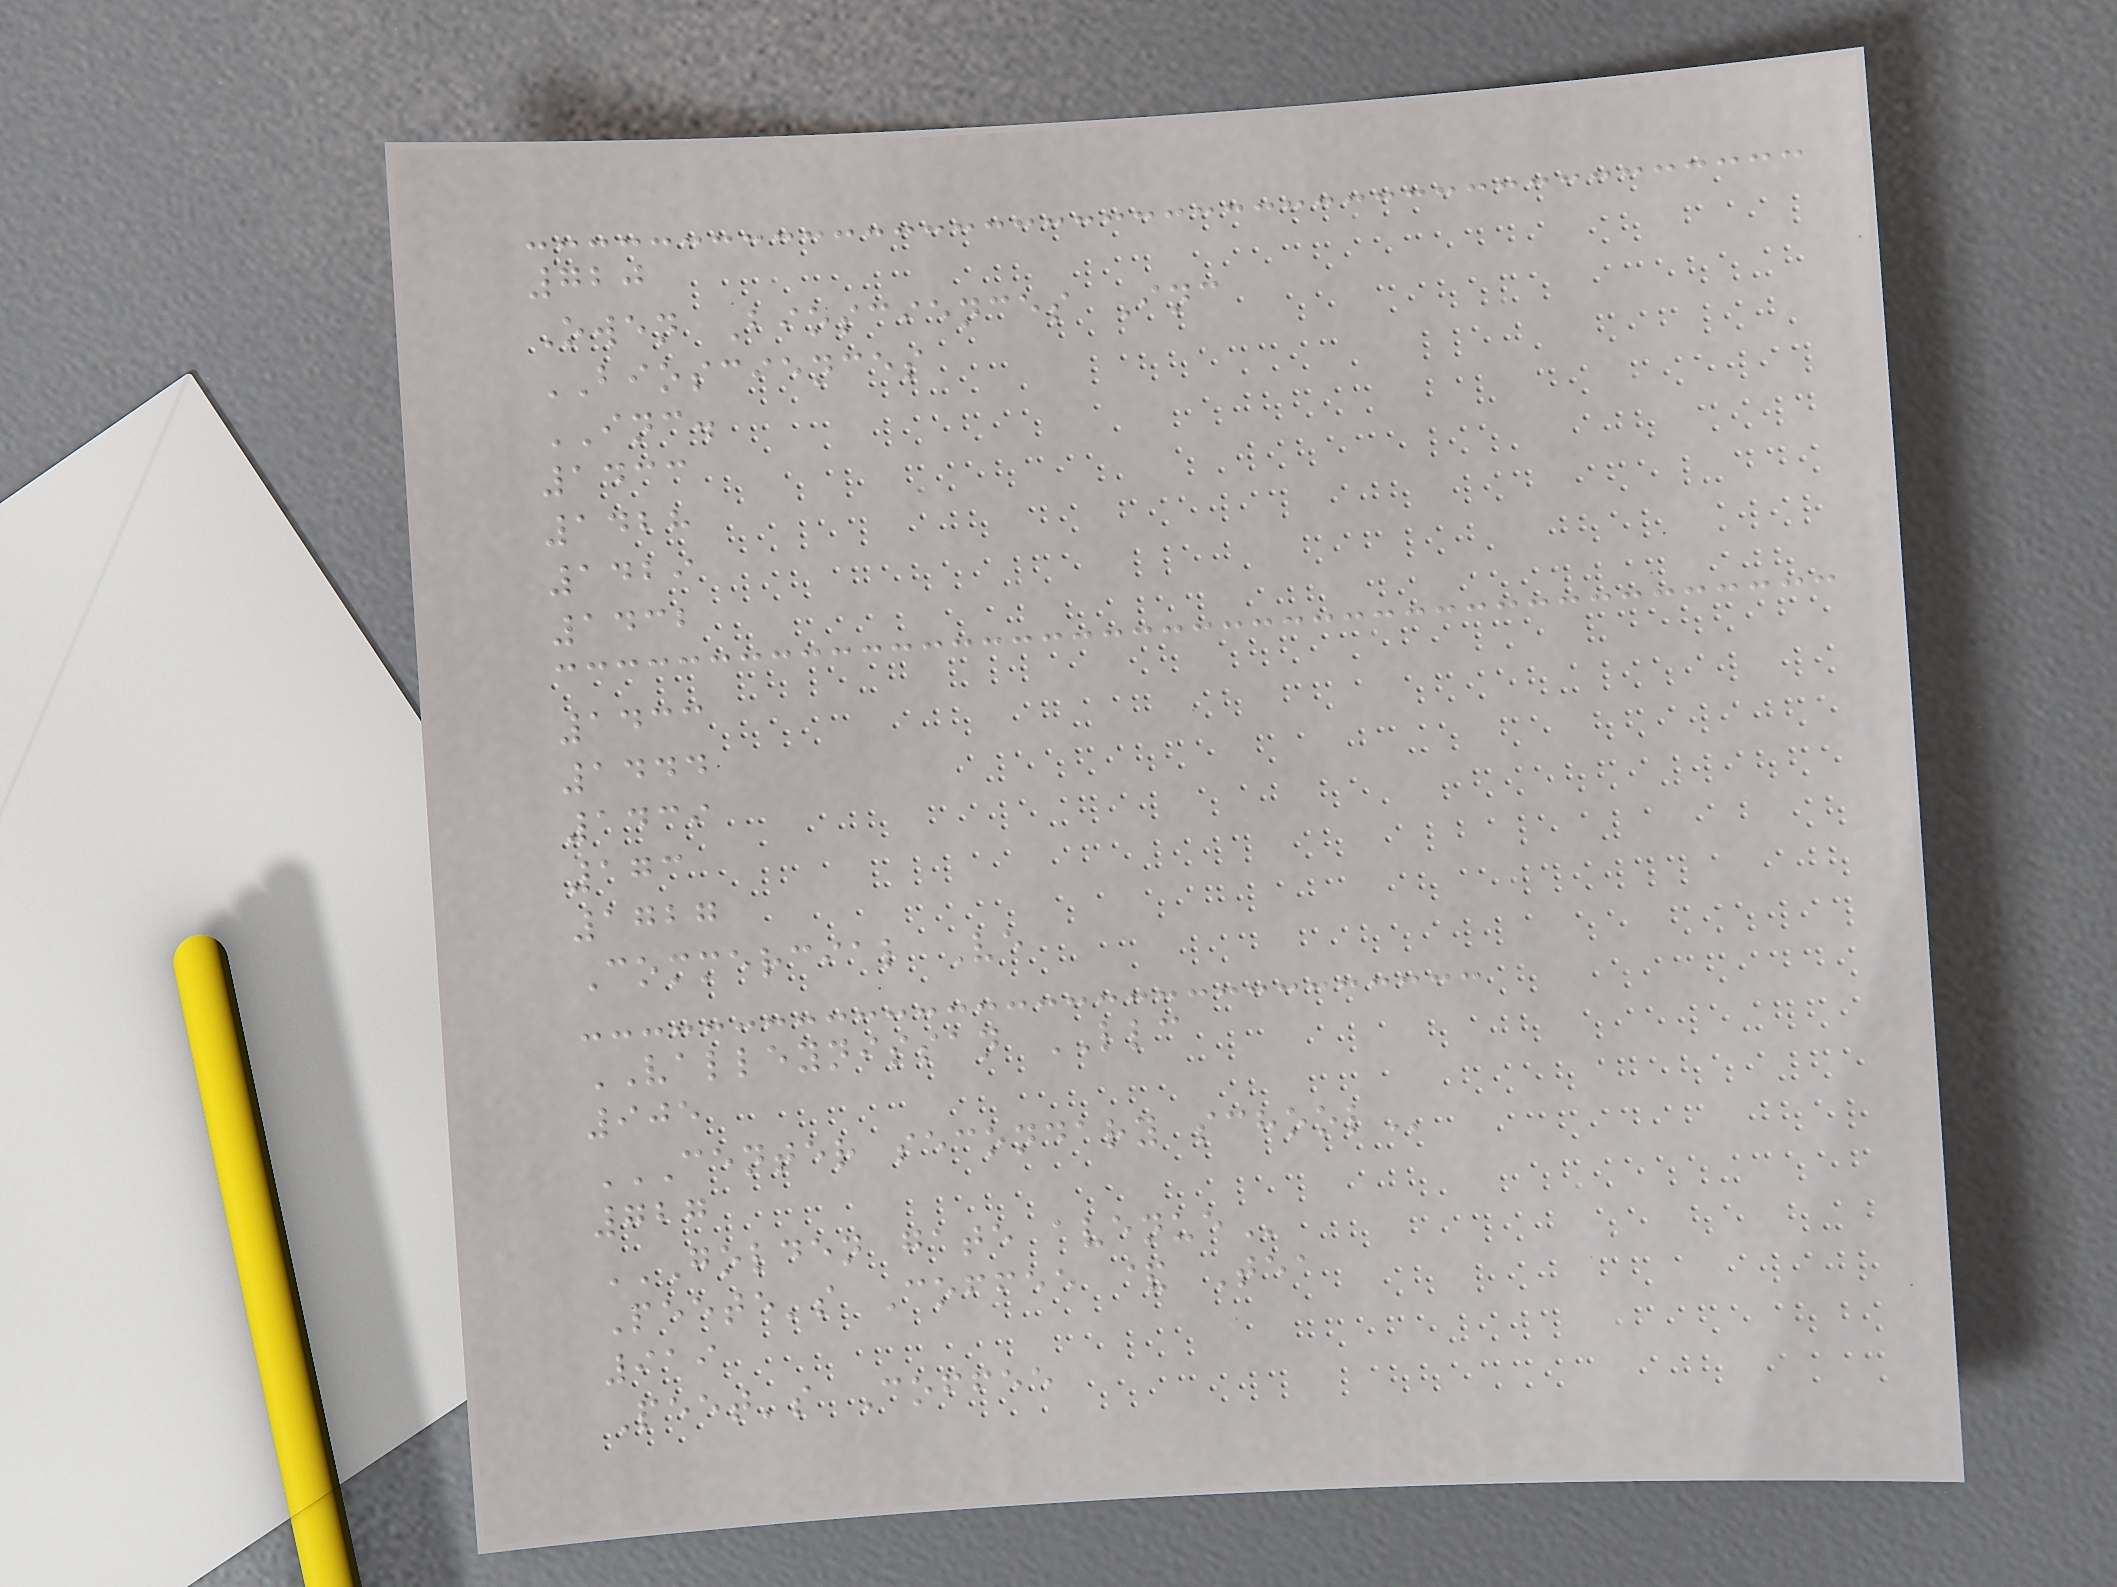720
Owen Biosciences Inc
BIOSCIENCES
INC.
1433
1428
1429
1432
1433
1444
1439
173
1727
Commercial Ve
VALLEYNISSAN LLC
905
CENTER SECONDARY SCHOOL
727
GOLDEN GATE AVENUE
Peete's Coffee & Tea
919
Peet's Coffee
